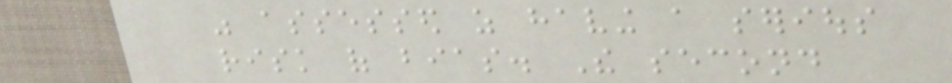was assessed as having a serious
risk of bias. The second
